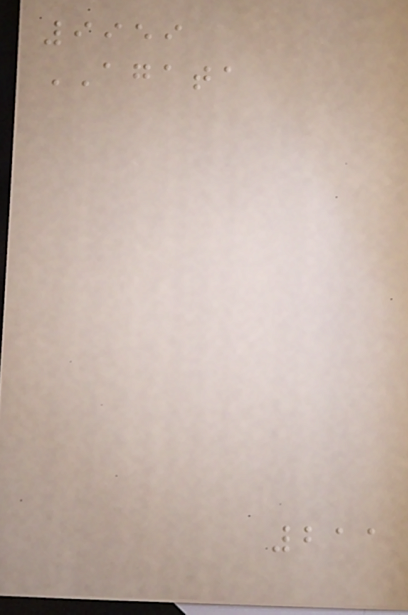9959
AGATA
211
